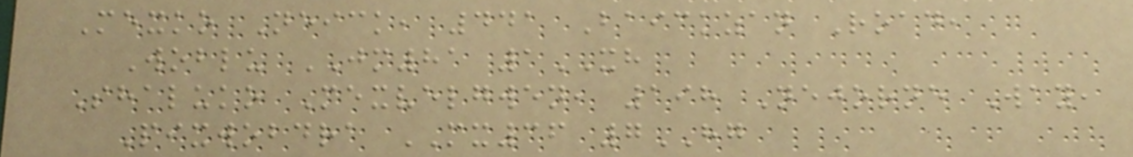Mexko Neick, 441 Baickzan Road,
Woblu JM81 1XH
Shaluko Mexvelgwen, 198 Nejorne Way,
Pixwobdra MX36 7HG
